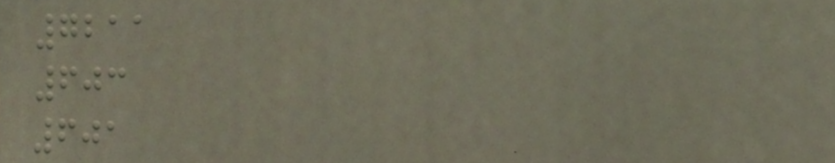7211
603
601
